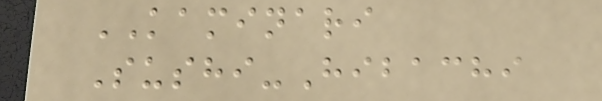KAMINARI
Sushi-Hibachi
